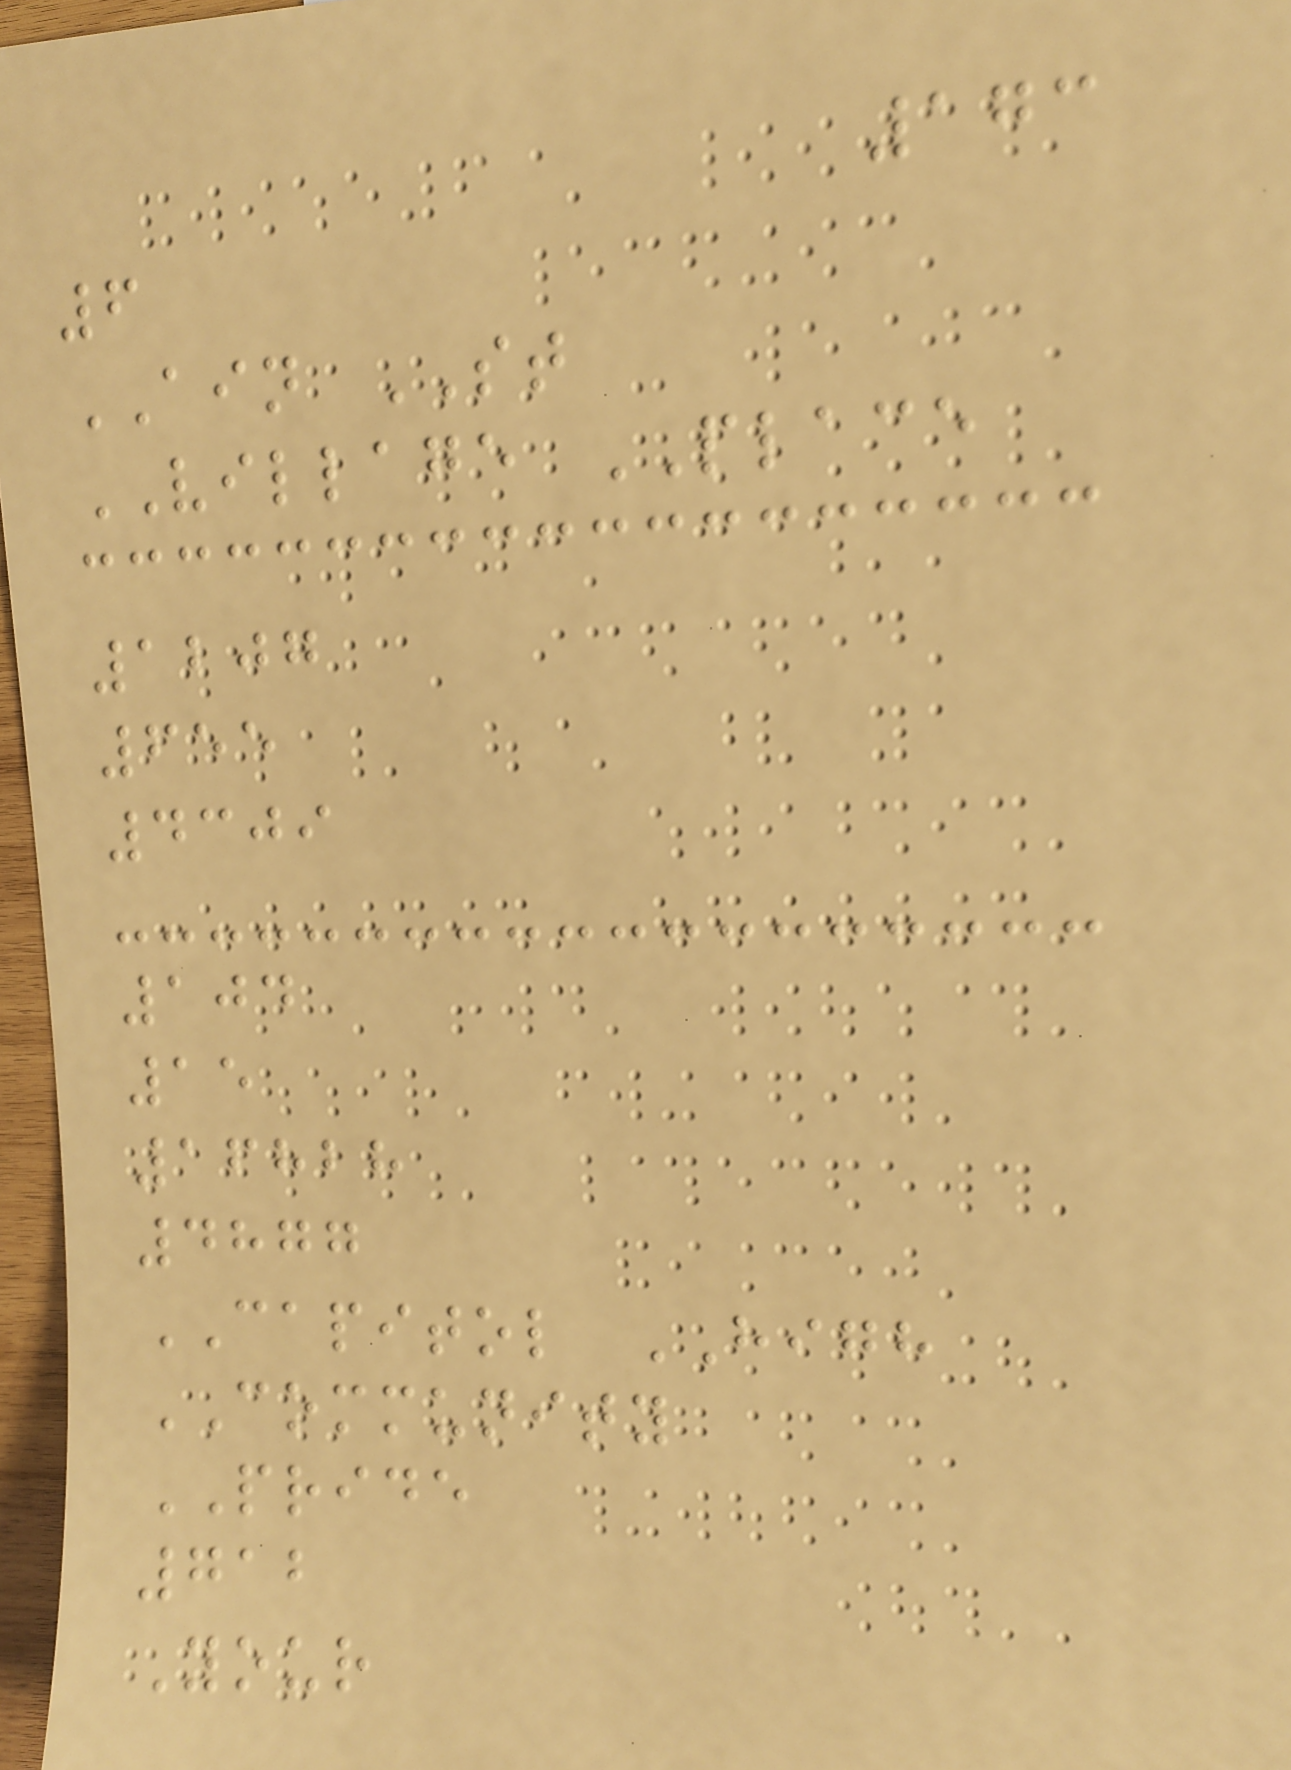173
6
AIN ST
VILLAGE PLACE
1207
655
4309
104
15
16828
4877
CAPITOL HIGH
COMMUNITY
PRIDE
712
Your
